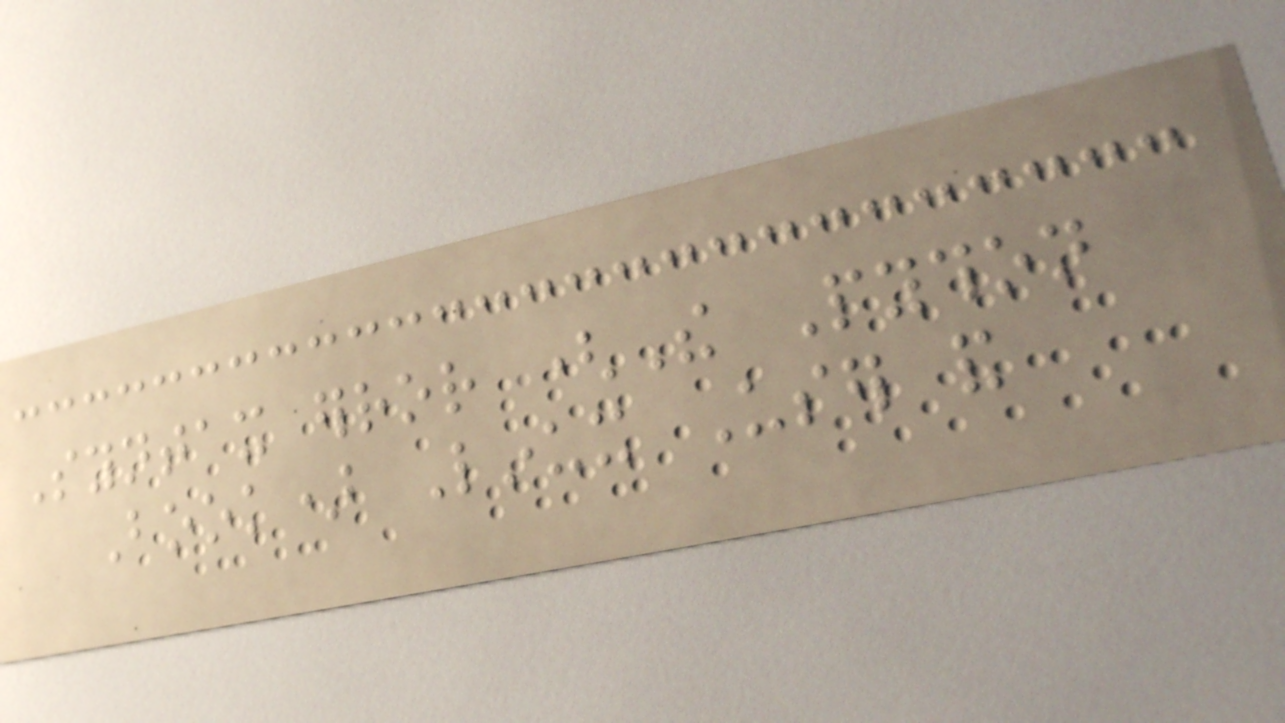Syntax error (The Python
Book) Linux User and
